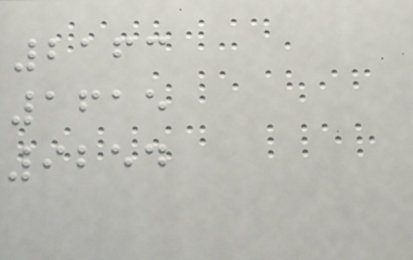2163
1615
9254
